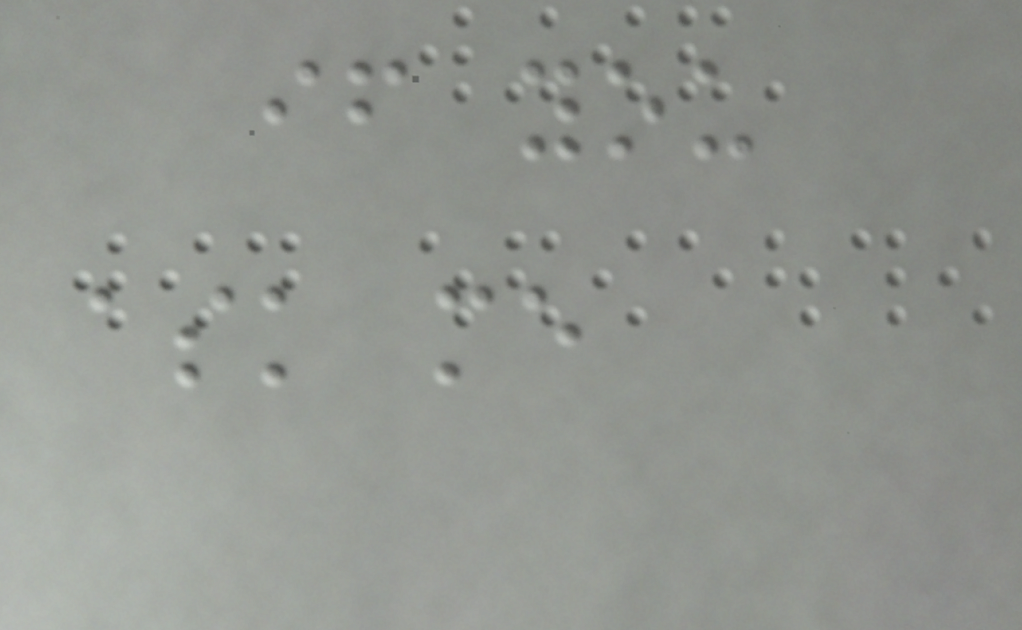if you
ask me
